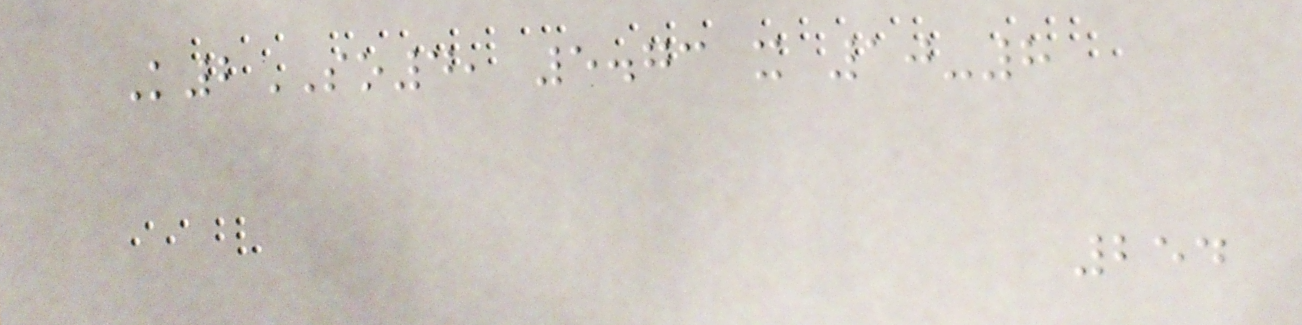K2SO4, 5.73 x 10-8
254
